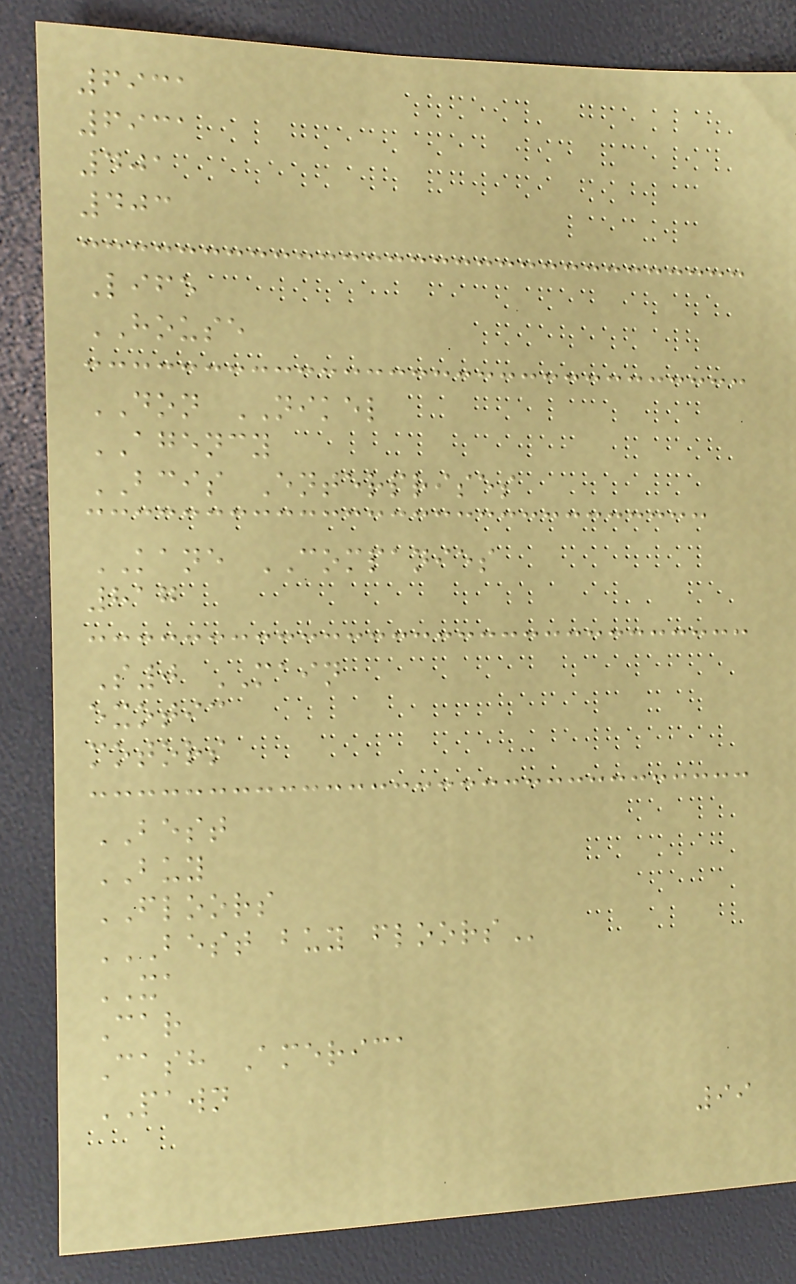6931
6931
401
403
Life
HOUSE
DON NIKEL
AGENCY
BCIS Enterprises
KANE COMPANIES
817
S0 MAIN
exotic
motors
BEST
BUY
FLOORS
BEST BUY FLOORS
XA
Car
Cash America
PAWN
99
